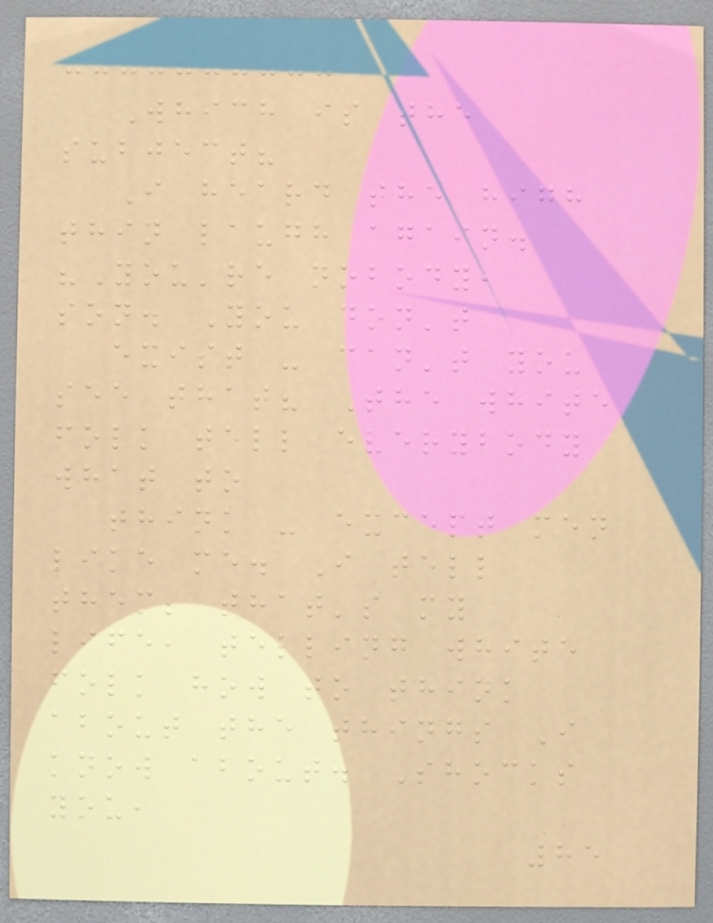Which is the
subject?
I heard the high
thin laugh again.
"You're nobody,
son. You don't
exist - can't you
see that? The white
folk tell everybody
what to
think - except men
like me. I tell
them; that's my
life, telling white
folk how to think
about the things I
know about. Shocks
you,
85
